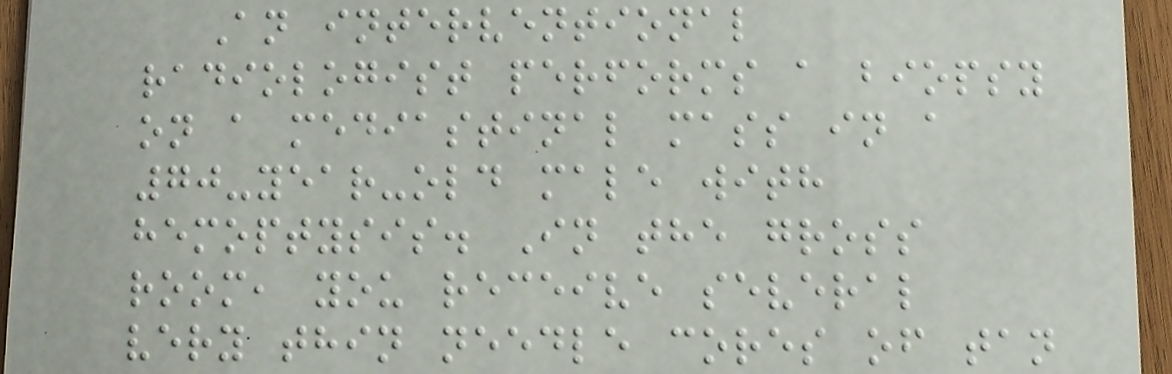An interventional
radiologist performs a biopsy
on a mediastinal mass in a
70-year-old male with
hemoptysis. In the gross
room, you receive several
very thin needle cores of tan
